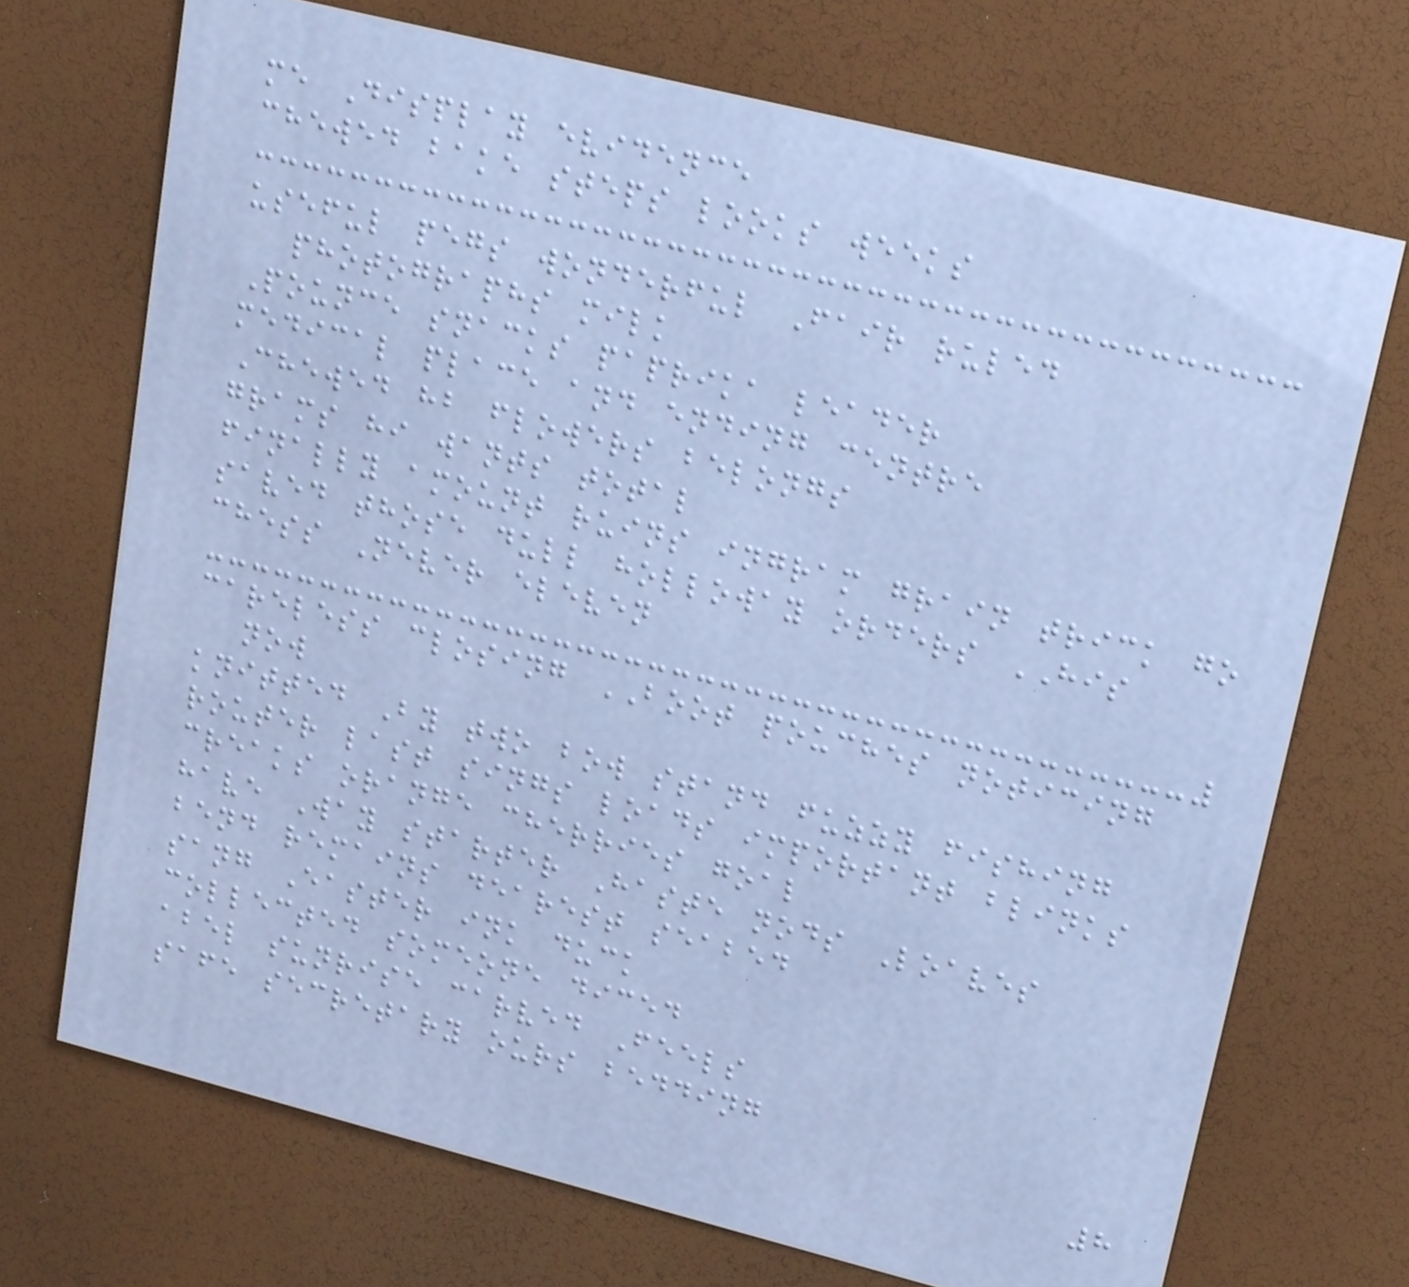me Display evidence
chewed bake steps looks weeks
useful pegs wonderful Fair ruled
photographs milk
Pounce snacks paprika leader
medical place and ending centre
Chewed hb flowers belongs
grams hi wants total
finally amount ruins ingram grain trick go
saved those dull holloway orders HIS
chess Never eleven
careless closing BOOT pouches noticing
now
knitted By two bow stand fuzzy fishing
router last sings loads important blinks
creaks orange cherries goal
have Way starter Haste nods Loaves
bend remains dearest seabed
sang Easter ink duck
collected someone diced
abel sunrise carved Feels
safe secretary ours bedding
8
